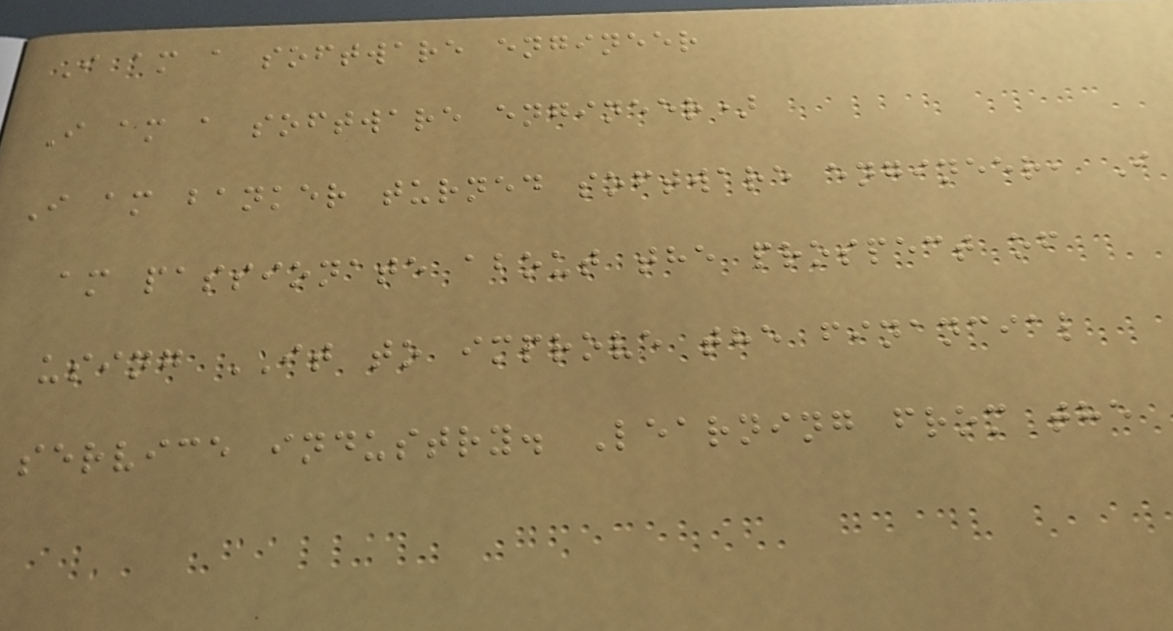I am a software engineer
I am a software engineer)
I am banker turned software engineer, I
am passionate about the prospect of
using IT to improve the financial
service industry. Learning from the
